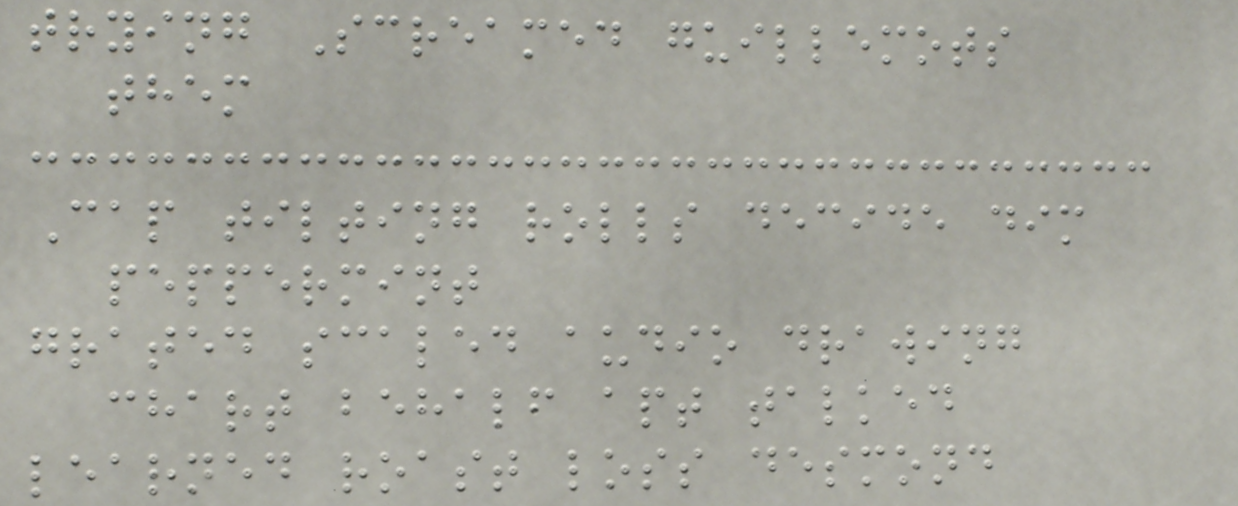trying Screamed guillemots
them
Cap tilting rolls decide dim
peppermint
grated scaled audio drawing
chart behalf apt talked
learned roast loss desmond
